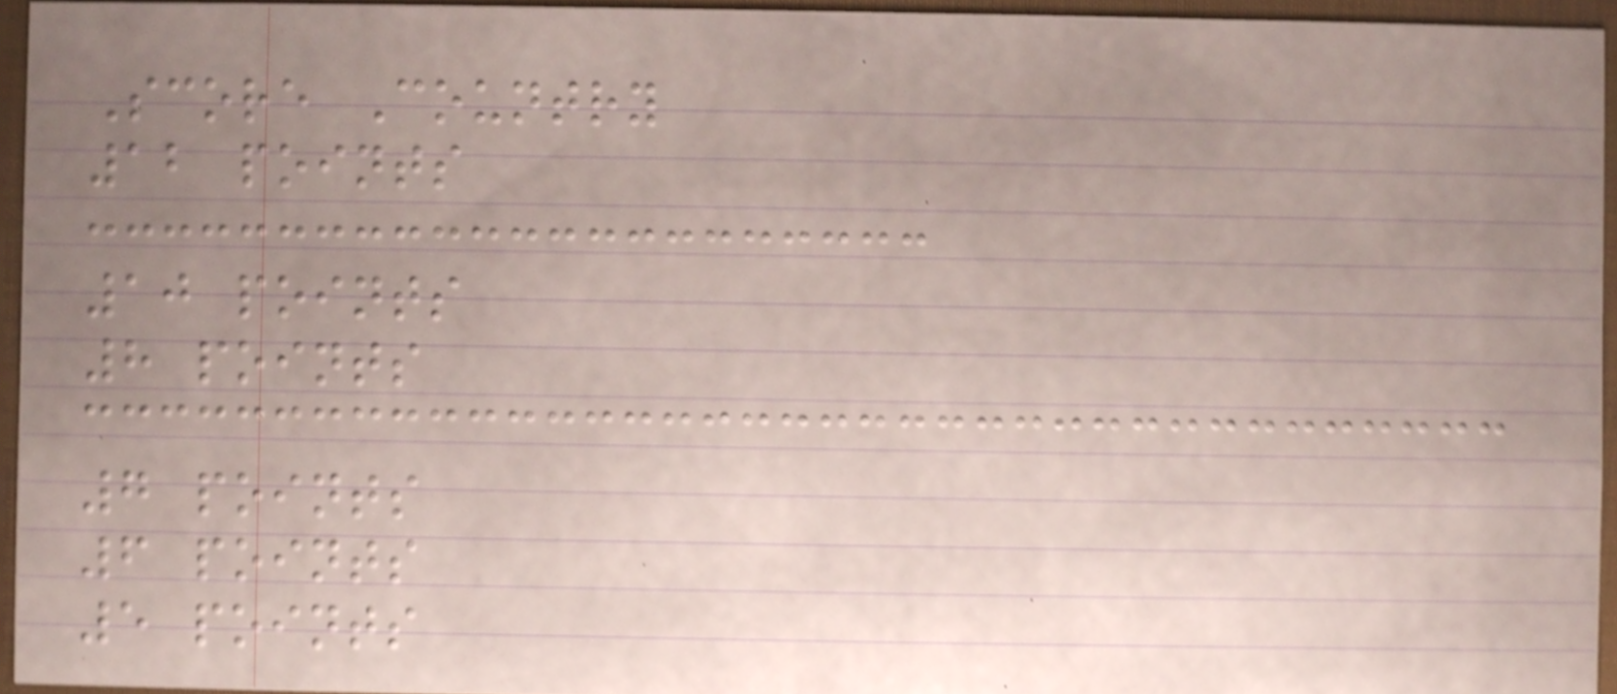Score Country
12 points
10 points
8 points
7 points
6 points
5 points
